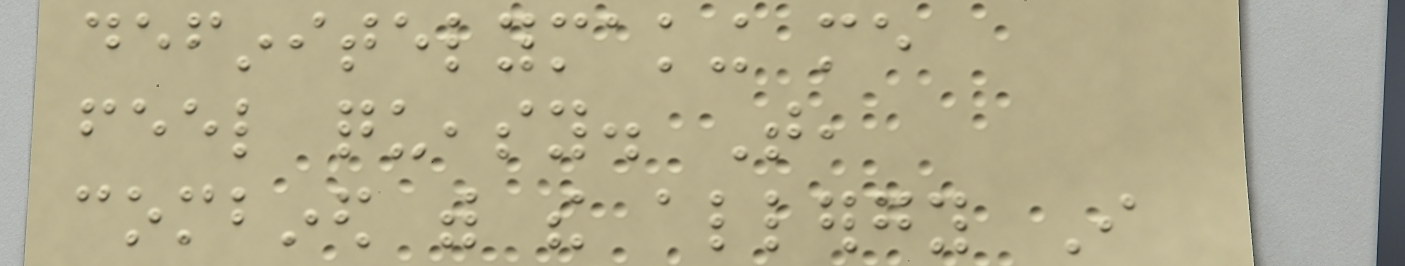definitelymaking me
feel queasy. That,
combined with the allergy I
